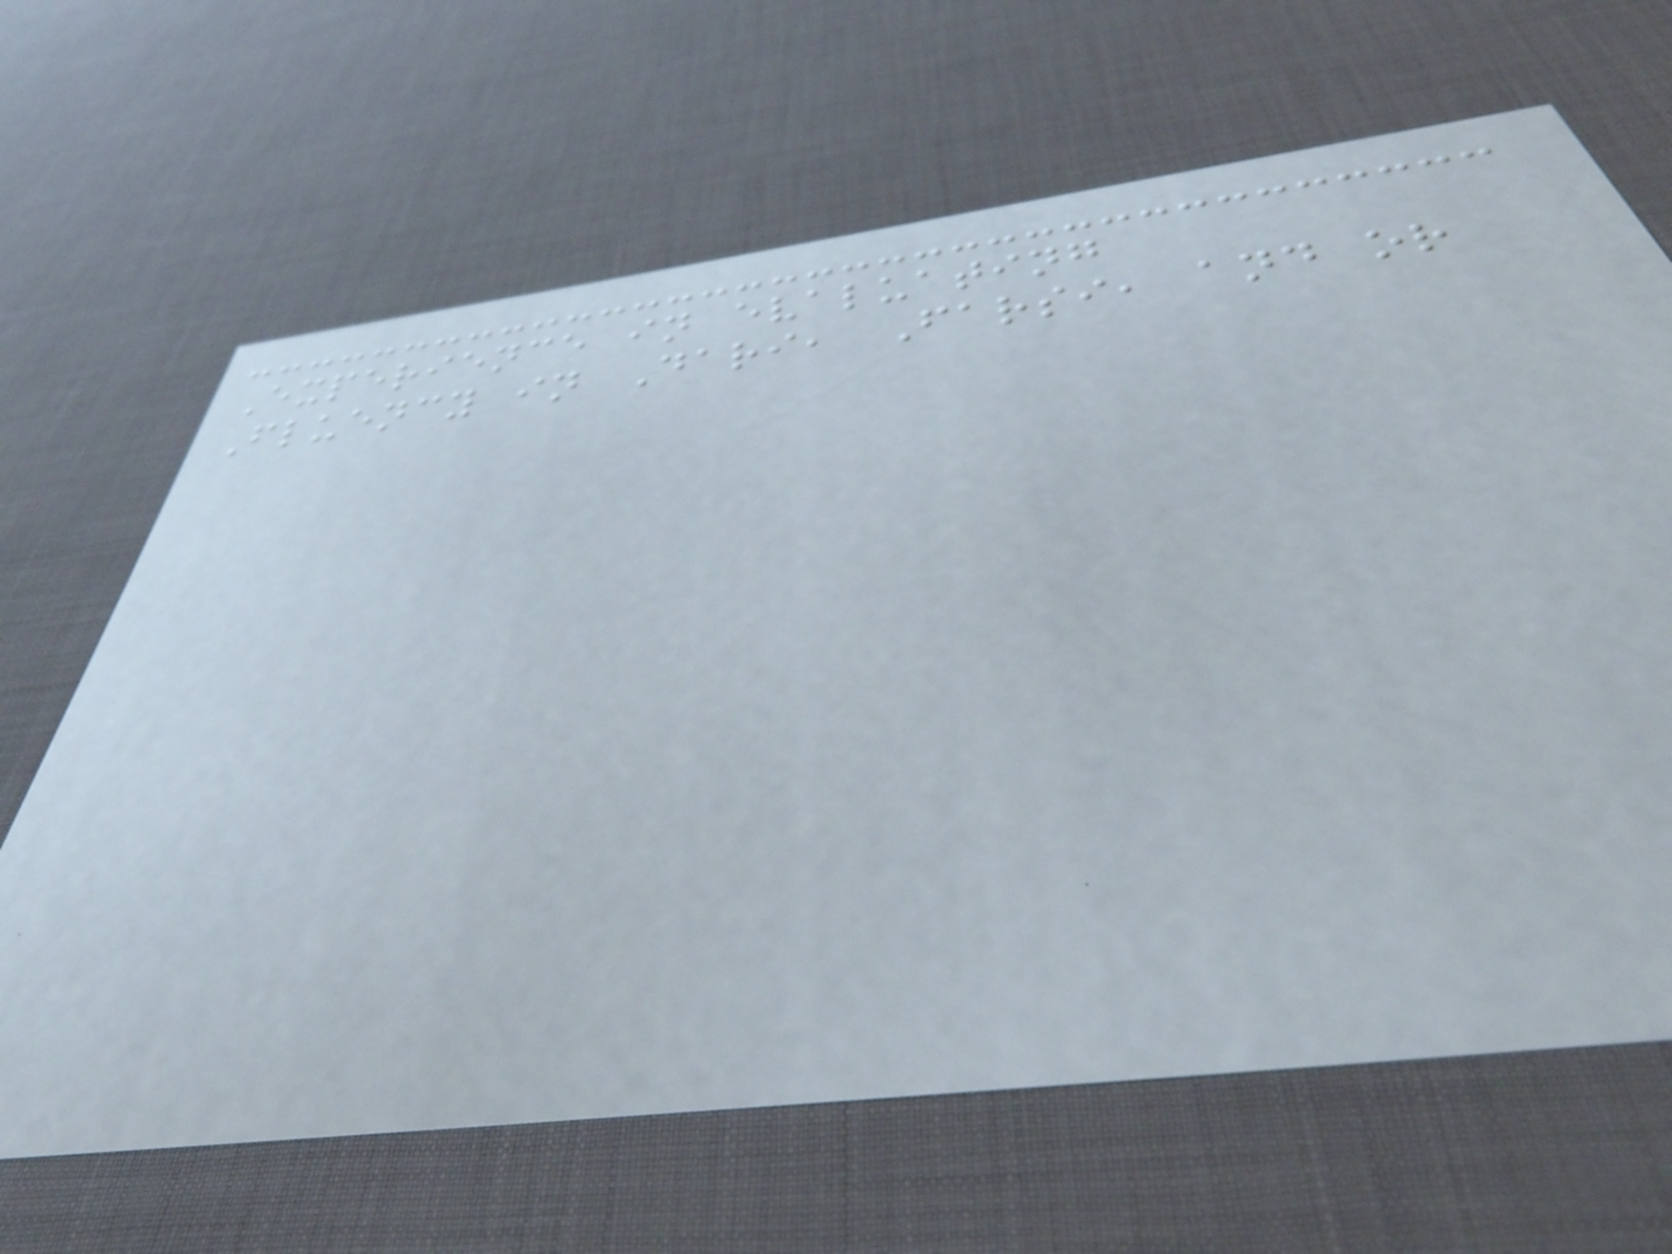Experience in evaluating
Fluency in Dari, Farsi, and or
